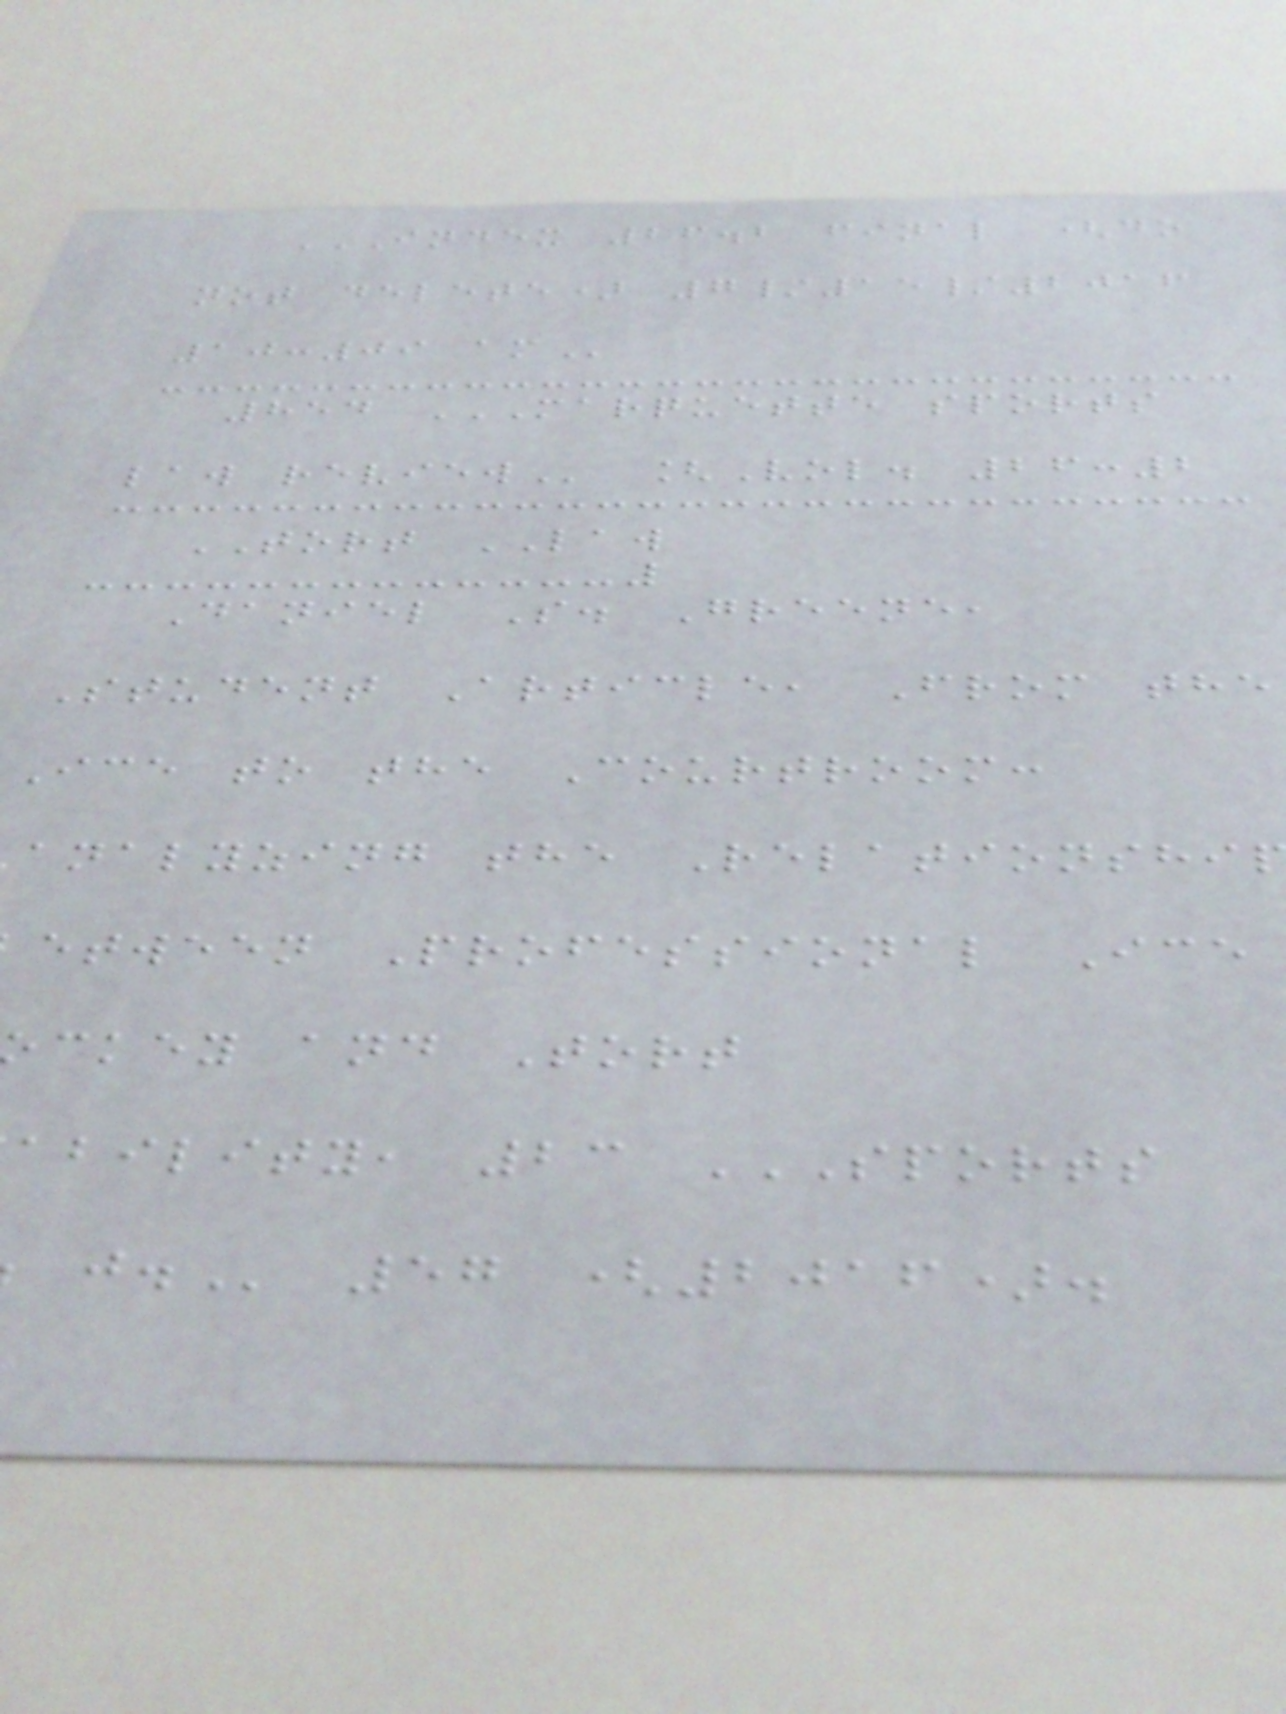INDEX 26.2 FINAL (DO
not delete) 7/15/2016
10:09
854 MARQUETTE SPORTS
TORT LAW
Daniel S. Greene,
Student Article, From the
Ice to the Courtroom:
analyzing the Relationshi
etween Professional Ice
ckey and Tort
57 (2016).
